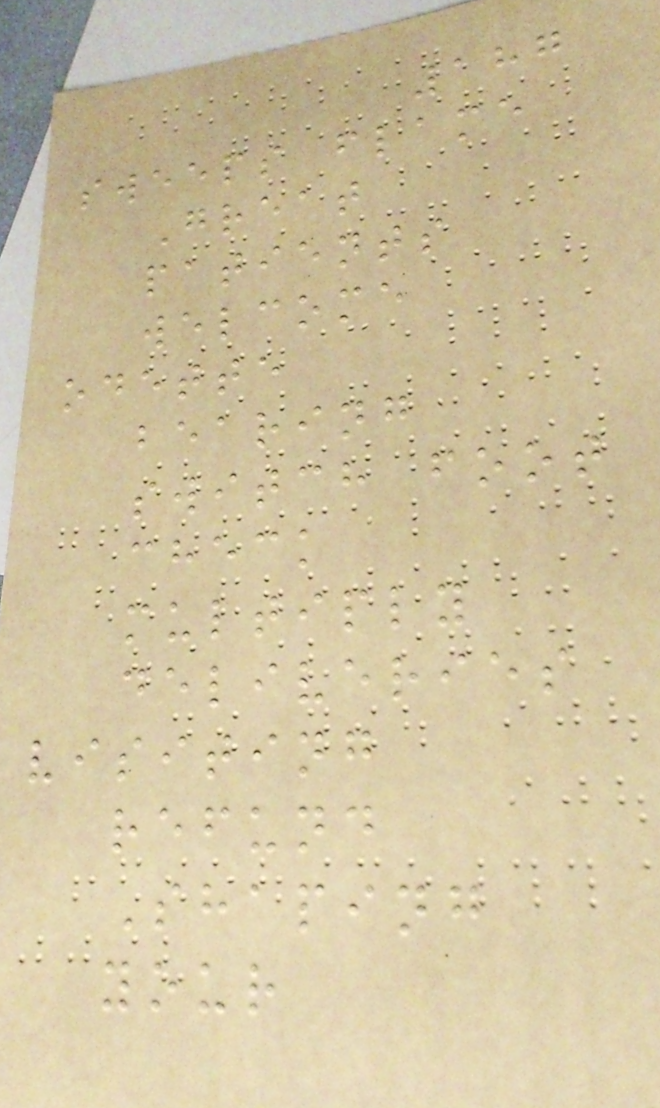187
sweeps flame
Great
patients
welcome
odette
bearing
switch foot
check
multiply
deliveries
visiting
refund
Shaping
your
